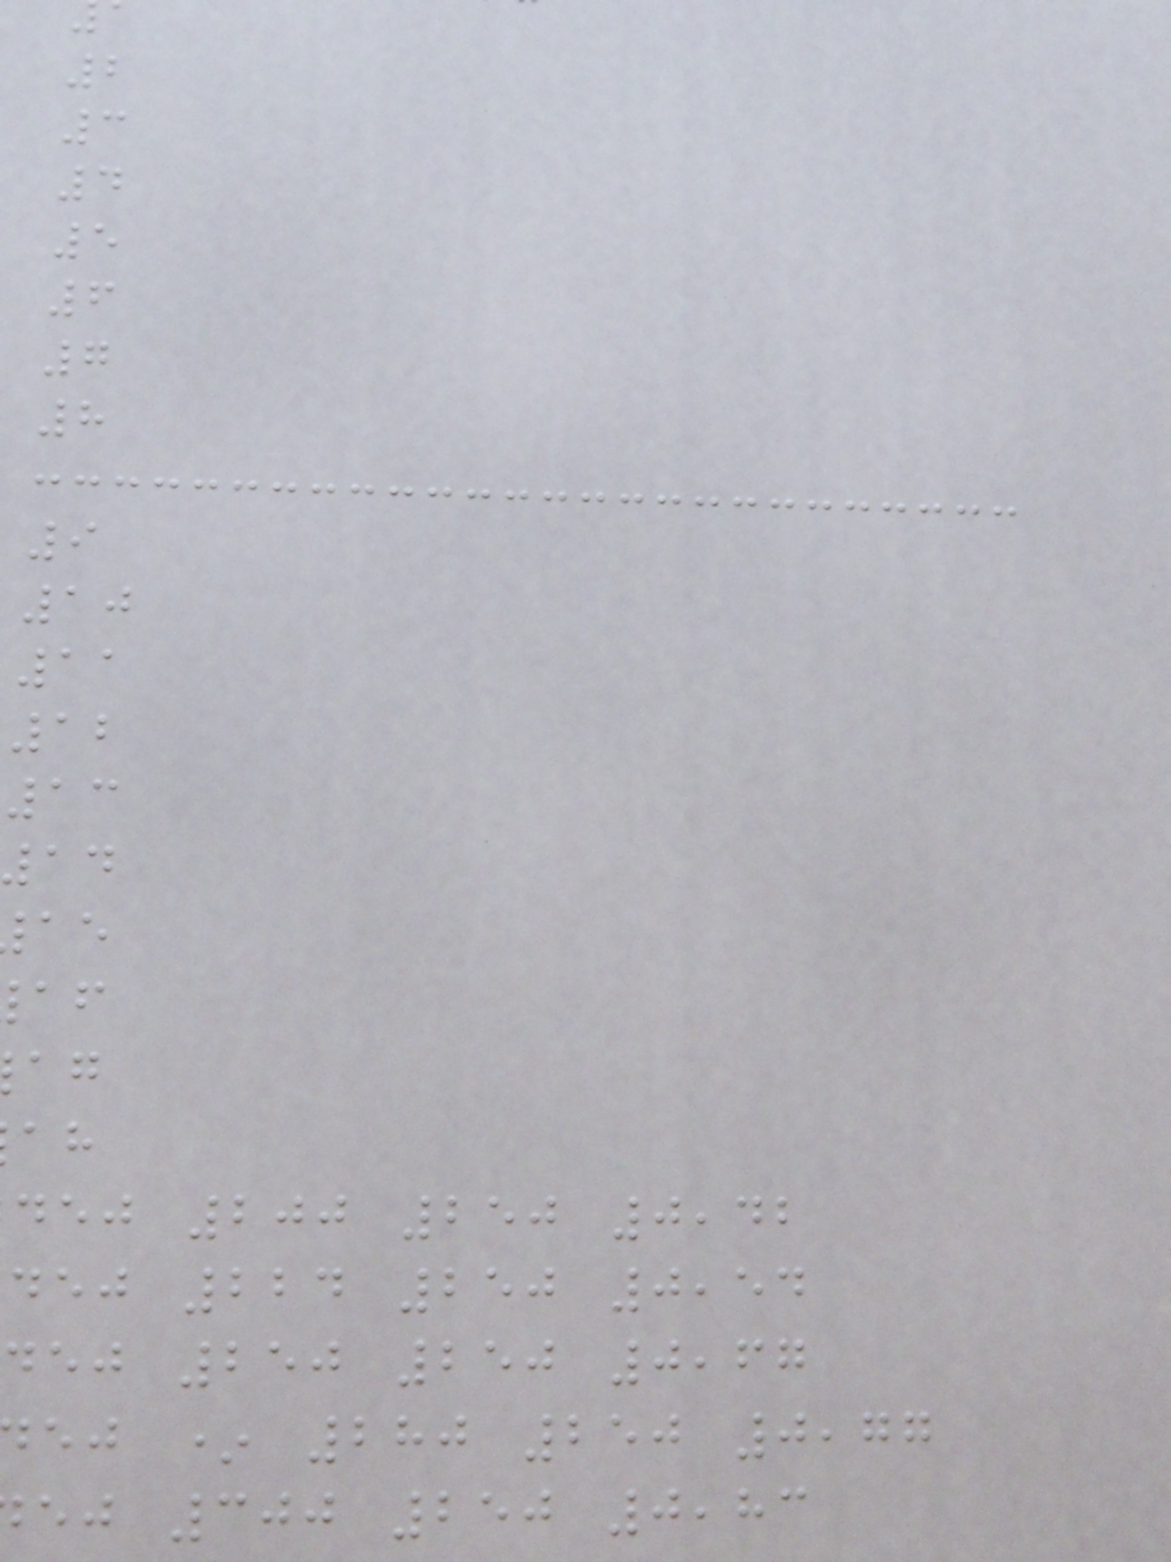2
3
4
5
6
7
8
9
10
11
12
13
dej 200 250 0,42
dej 224 250 0,54
dej 250 250 0,67
ej * 280 250 0,77
ej 300 250 0,83
